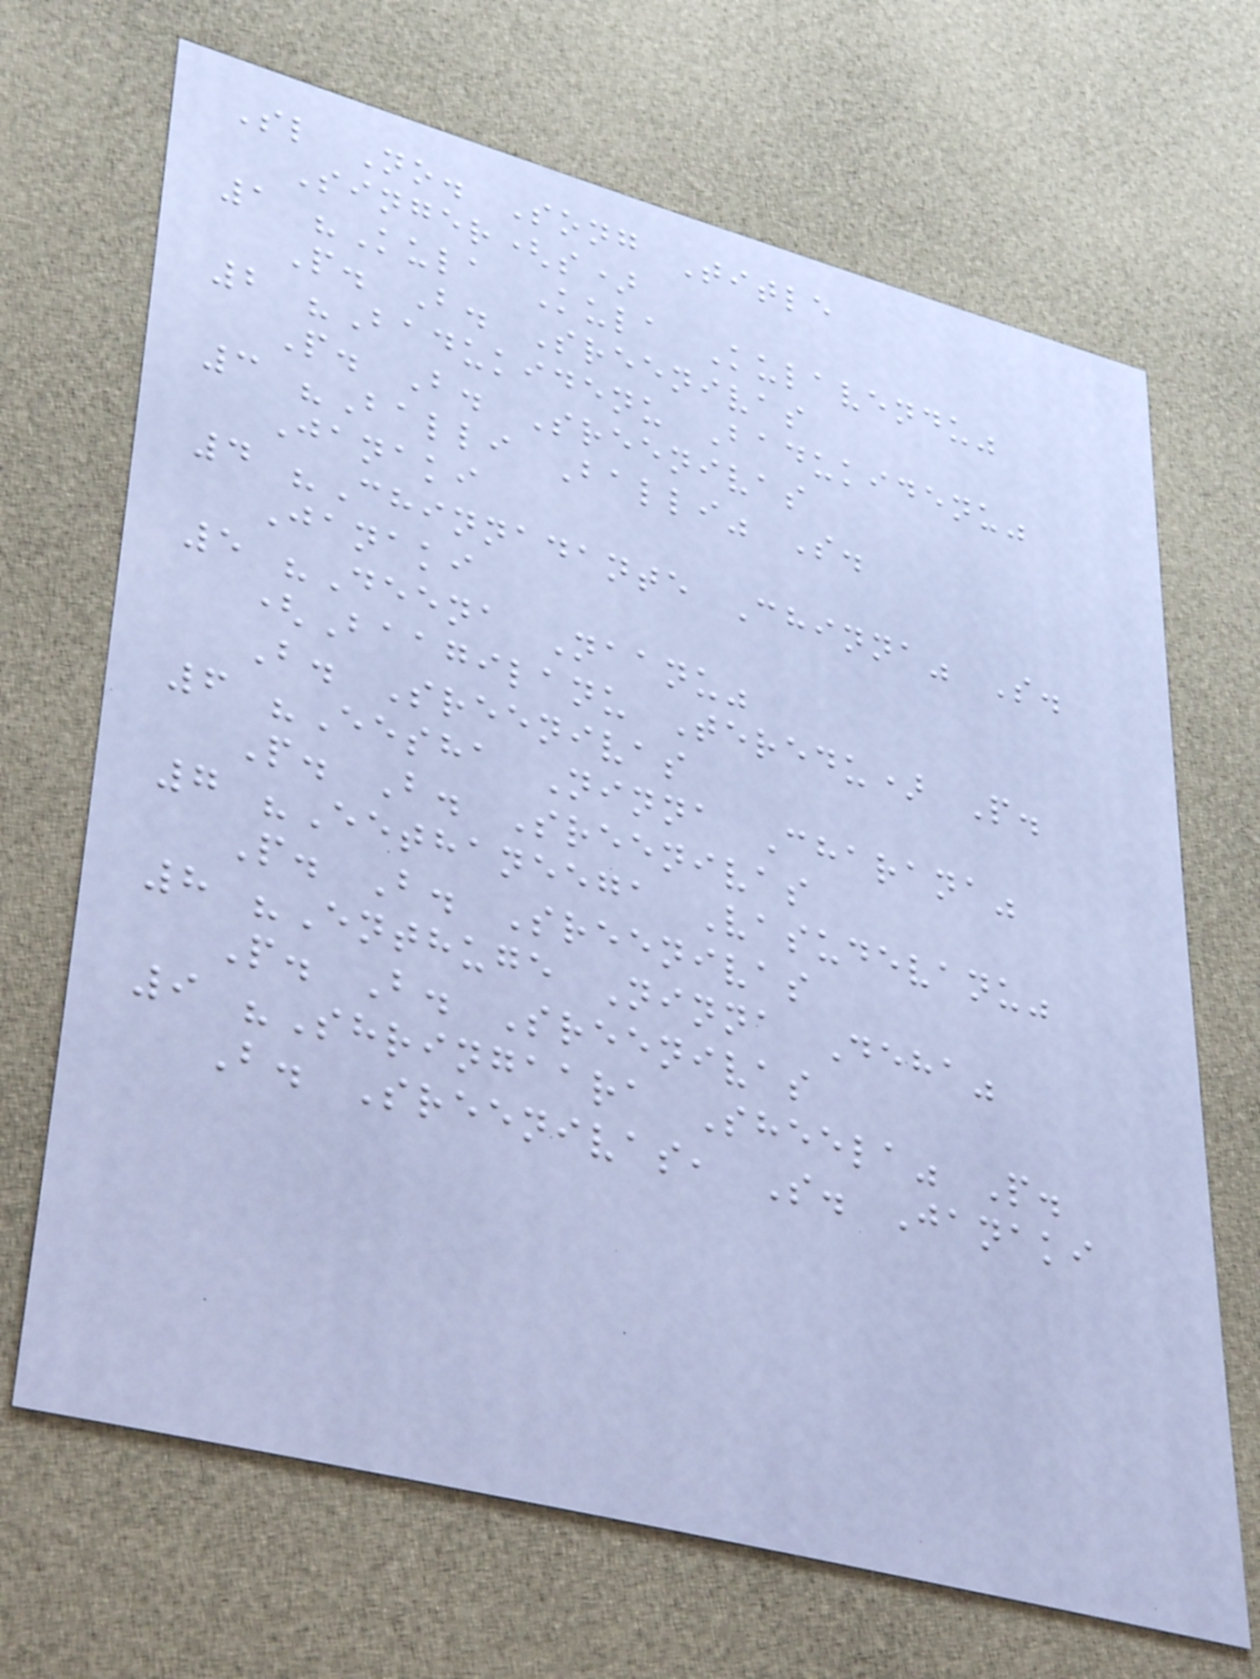Sl No. Song Title
Singer(s)
1 "Kula Kula Kulavendu"
P. B. Sreenivas
2 "Badukidenu Badukidenu"
P. B. Sreenivas
3 "Balli Balli" S.
Janaki
4 "Chinnadante Chinna" S.
Janaki
5 "Deena Naanu"
(Baagilanu Teredu) P.
B. Sreenivas
6 "Eesha Ninna Charana"
P. B. Sreenivas
7 "Eethaneega Vasudevanu"
P. B. Sreenivas
8 "Enthuge Ninna Deha"
P. B. Sreenivas
9 "Shringaara Sheela" P.
B. Sreenivas, S. Janaki
